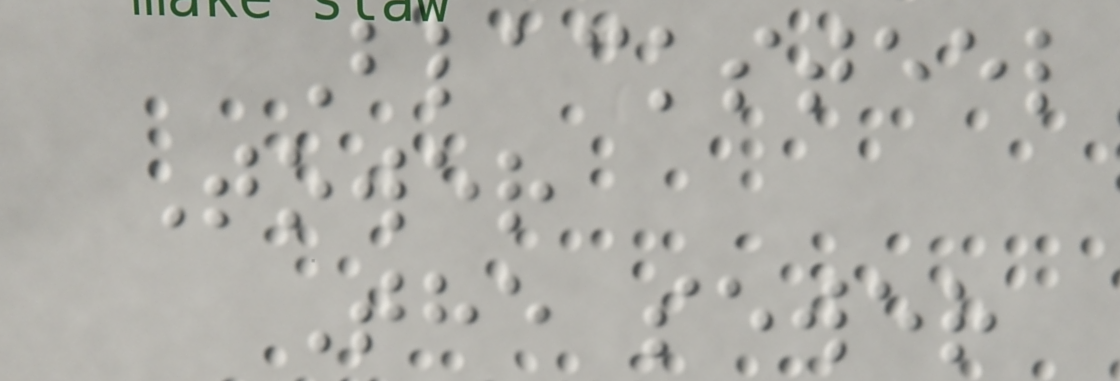Blacksteel
Tower
The sewer
